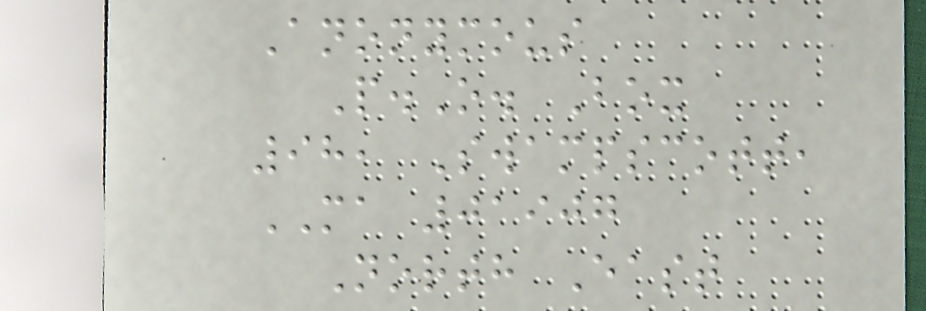Anonymous
P.O. Box
98, Swampscott,
MA 01907
North East
